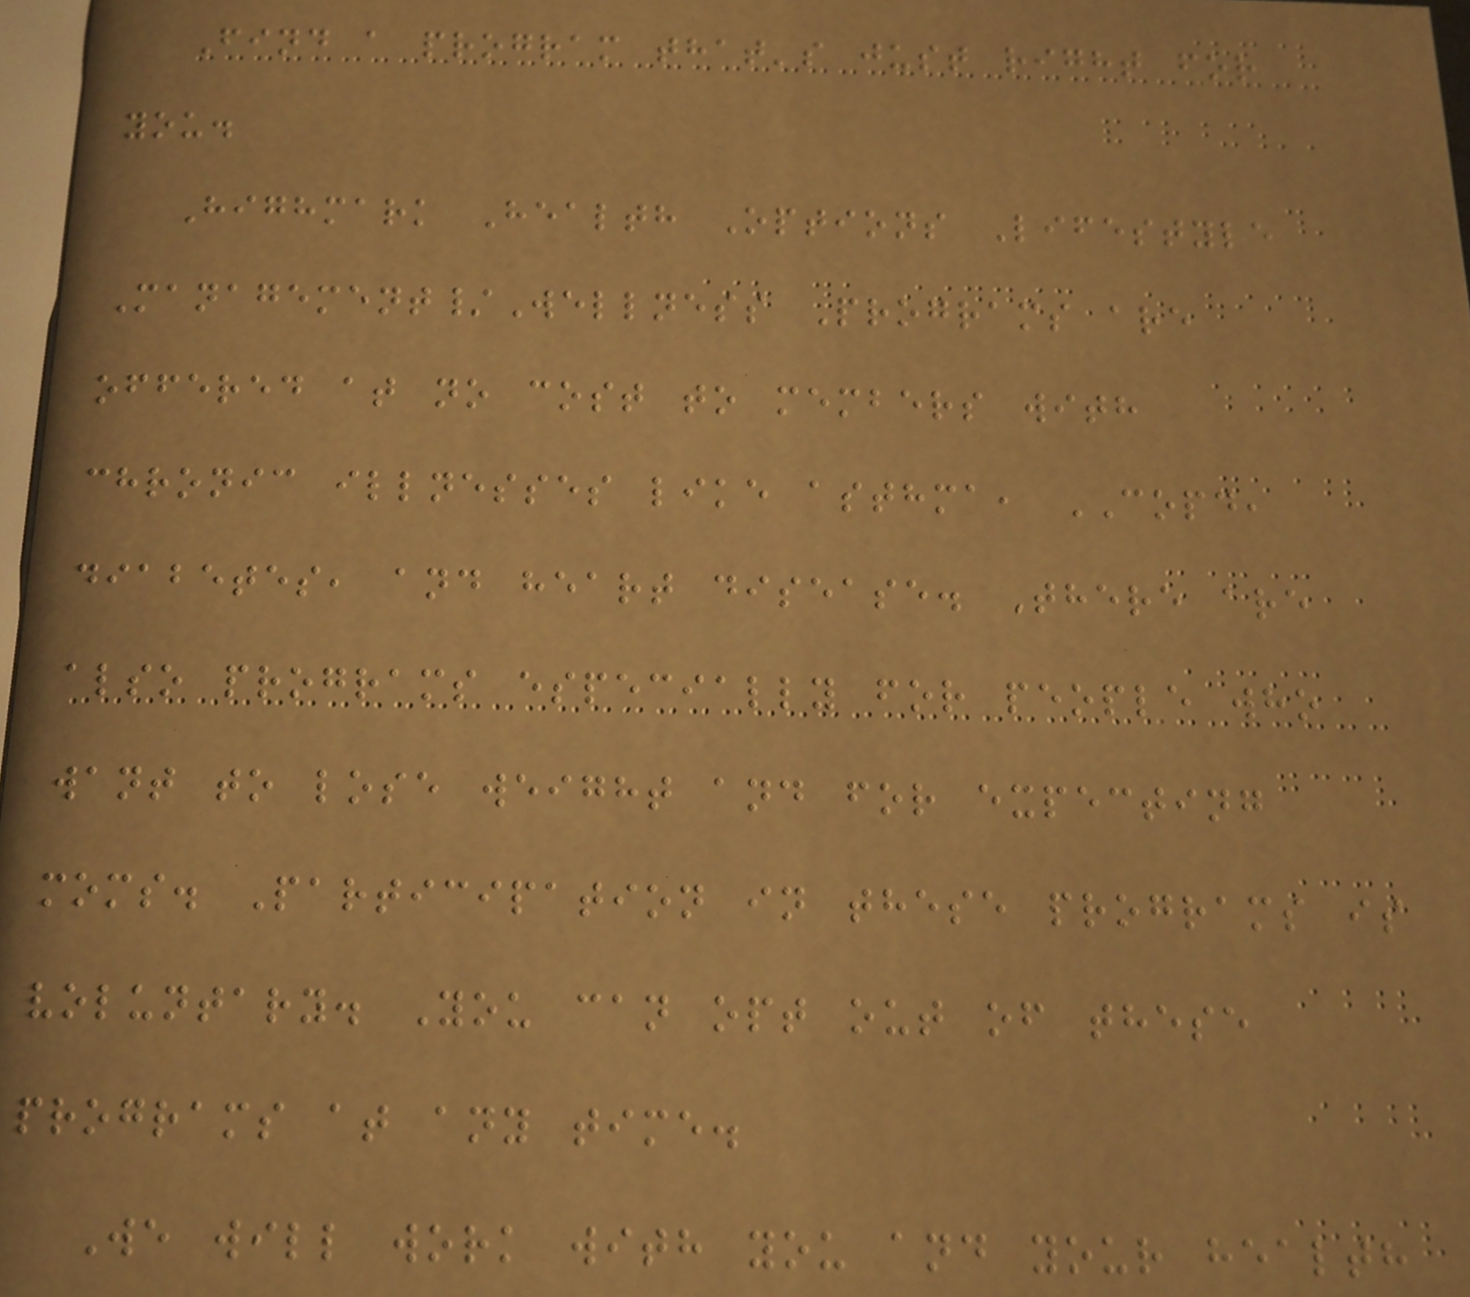Find a program that's just right for
you.
Highmark Health Options Lifestyle
Management/Wellness Programs are
offered at no cost to members with
chronic illnesses like asthma, COPD,
diabetes, and heart disease. There are
also programs especially for people who
want to lose weight and for expecting
moms. Participation in these programs is
voluntary. You can opt out of these
programs at any time.
We will work with you and your health
